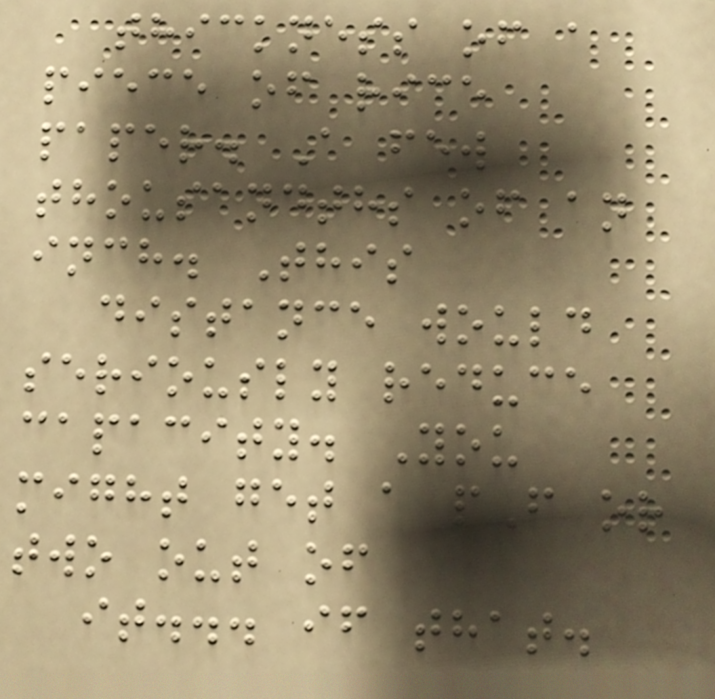thickness of a
piece of rice
paper. A few
thousandths of an
inch. This
distance would
seriously reduce
capacity. You
might get a pF or
two out of
it... if that.
